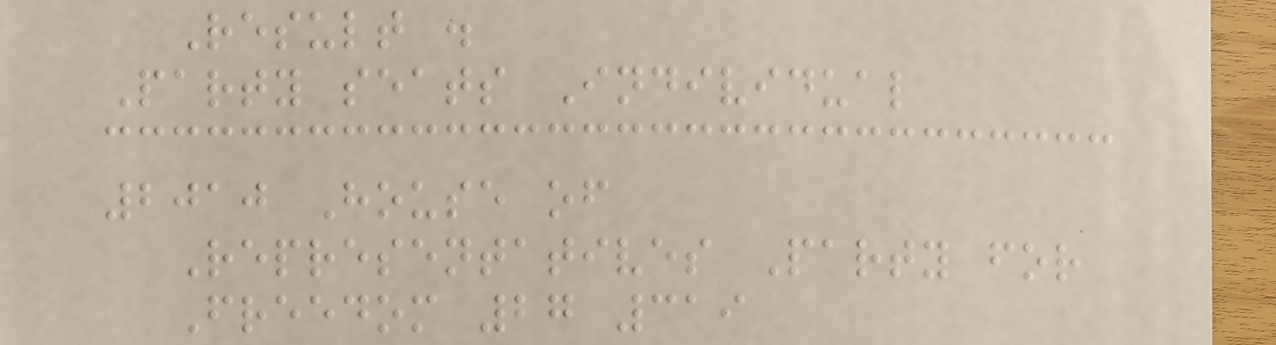Result .
Party seats Individual
2010 House of
Representatives Party for
Freedom 27 319
